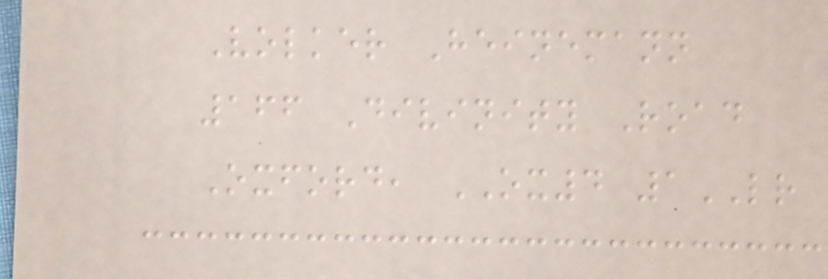Volker Heinemann
166 Divinity Road
Oxford, OX4 1LR
